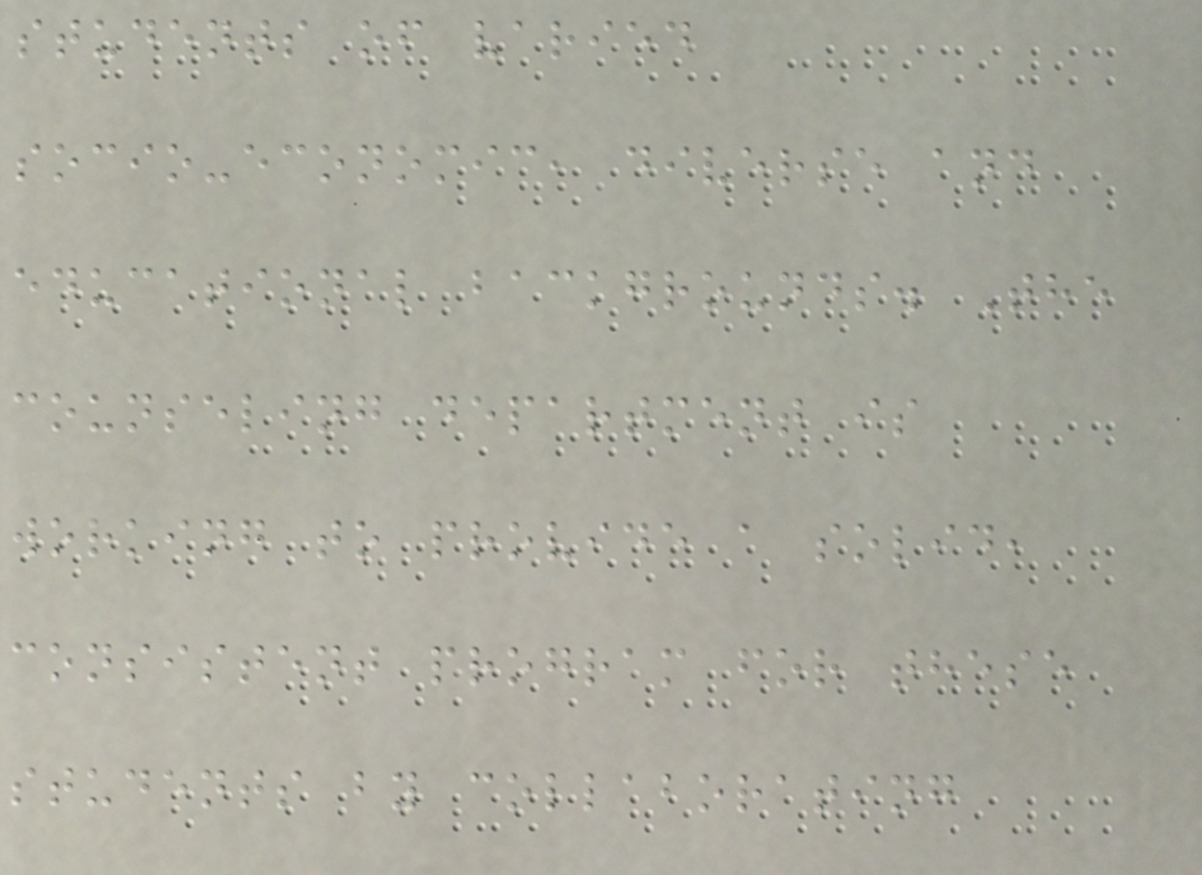students of varied
socio-economic, diverse and
educational backgrounds. The
counseling department is
working to provide a solid,
consistent program for these
students by collaborating
